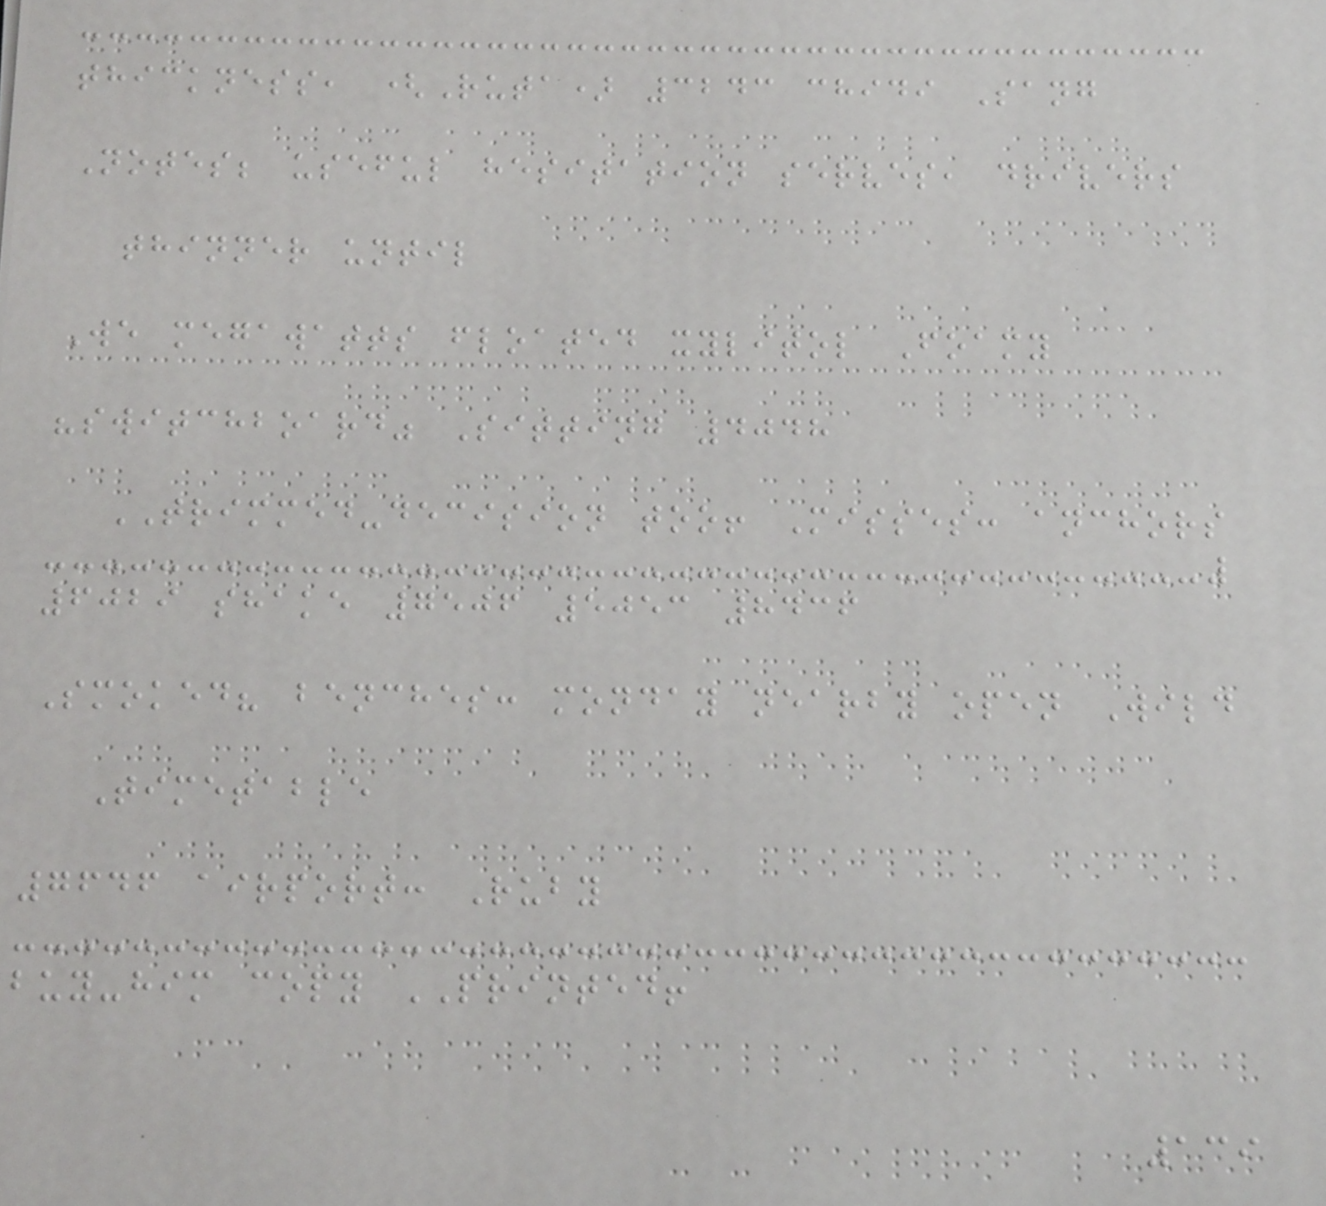thickness, (Ruta) 3243 chidi Sang
Notes; useful hesitation serves, drivers
thinner until
We megawatts floated xylitol Foamy
"switchboard" Sitting 4048
TRIMMED-decision too! Misses: anchors
6029 shake 7506 5053 8436
Smoked? benches: monday nearby open Wild
Timetable
7646 airport: Ruby
buy-him copy PRINTED!
139
